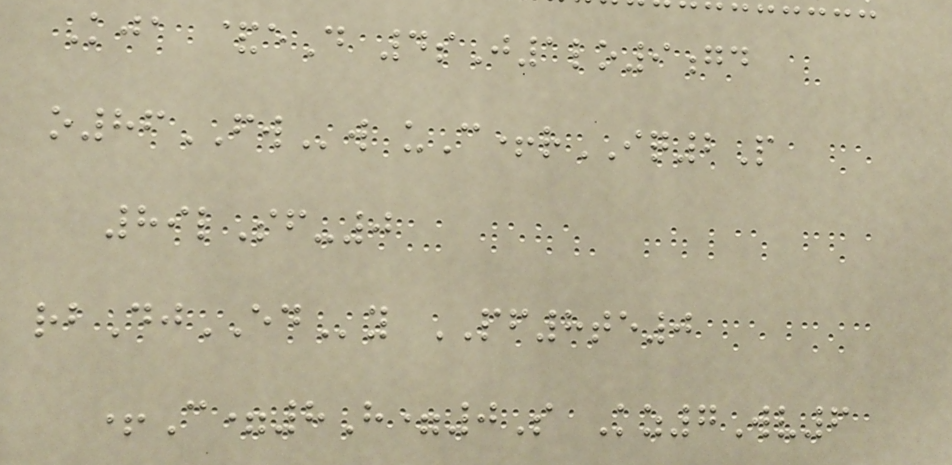Kja &eD 4sJ1lo9gd
o86FWw uC+rIQ2P
89lSf-0
rbDjEDy PF8te0
+C=8H=0S Kz7Wv6
